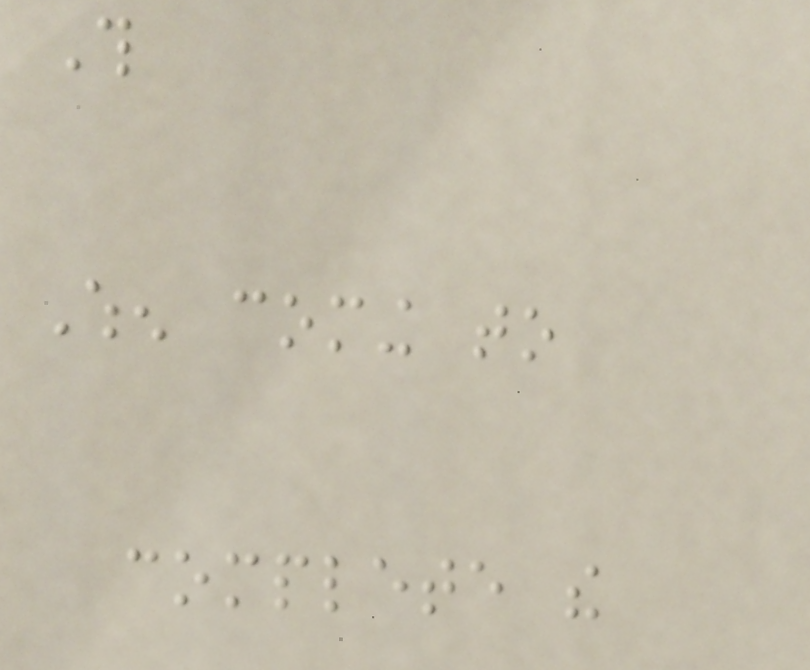This
When coming to
complete the
